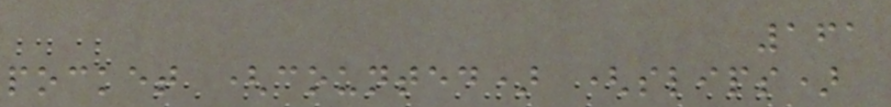161
pocket (counted) (slips)
